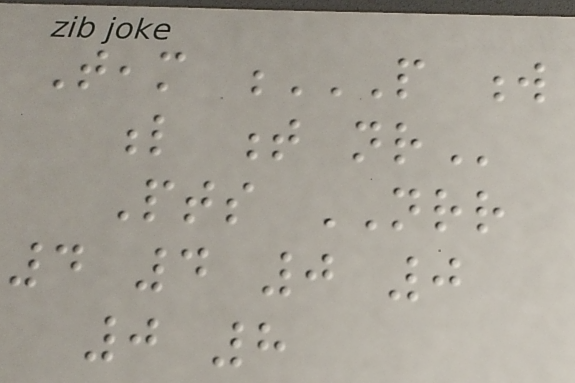Team P W
L T NR
Pts NRR
4 4 0 0
0 8
